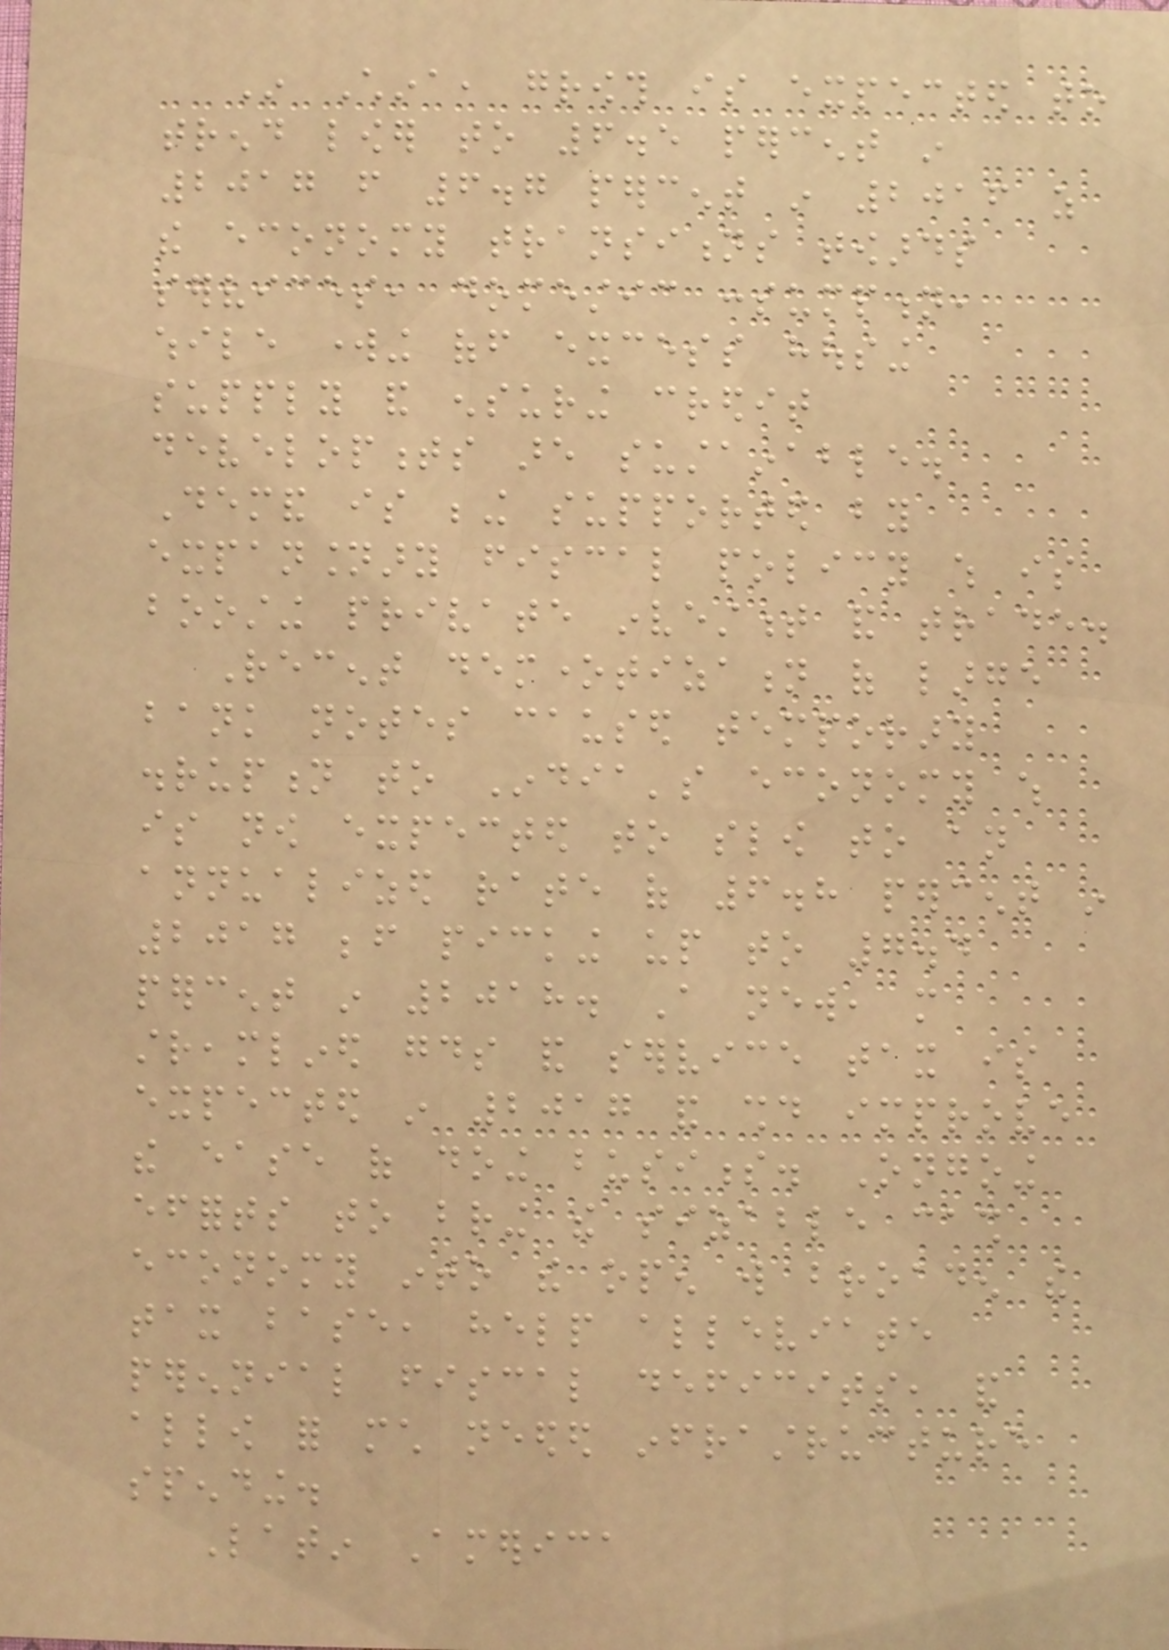In China, growth is expected to
trend lower to 6.5 percent in
2017 from 6.7 percent in 2016 as
the economy transitions towards
services, domestic consumption,
while working off excess housing
supply and ensuring credit
developments are sustainable.
Demand is being supported by
expansionary fiscal policy which is
boosting private investment and trade.
Recent demonetization of large
bank notes caused temporary
disruption to India's economy which
is now expected to slow to an
annualized rate of 6.8 percent in
2017 before picking up to 7.4
percent in 2018. A new, more
streamlined goods and service tax is
expected in 2017 and should improve
the ease of doing business. Ongoing
efforts to bring the sizable cash
economy into the open will broaden the
tax base, help alleviate
perennial fiscal deficits, and
allow for much needed infrastructure
spending.
Latin America
